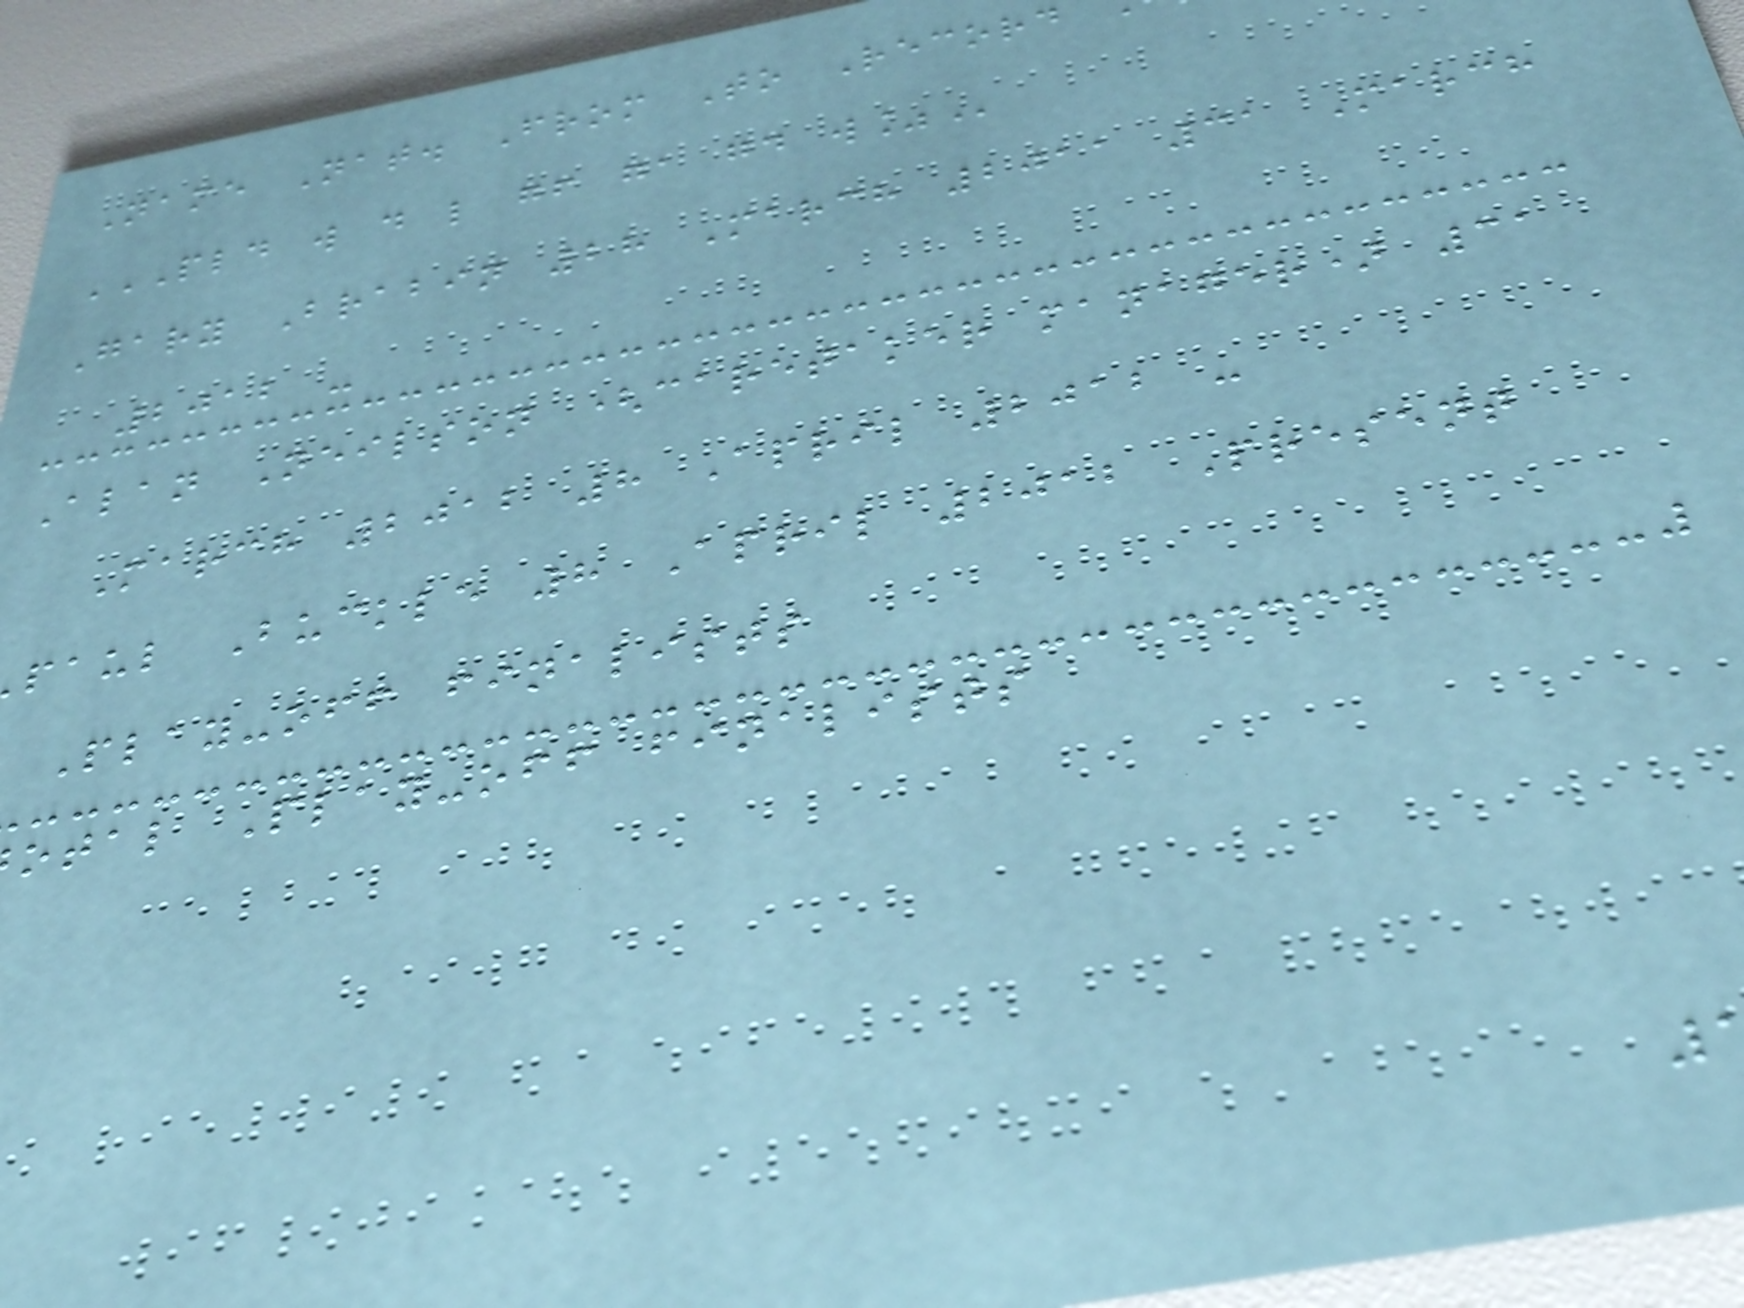Name Nat. From To Record
PLD W D L GF GA GD W%
Gary Brabin 28 March 2011 31 March
2012 -
Alan Neilson (caretaker manager) 31
March 2012 8 April 2012 -
paul Buckle 8 April 2012 Present
Play-off finalists
otal Play-off finalists
